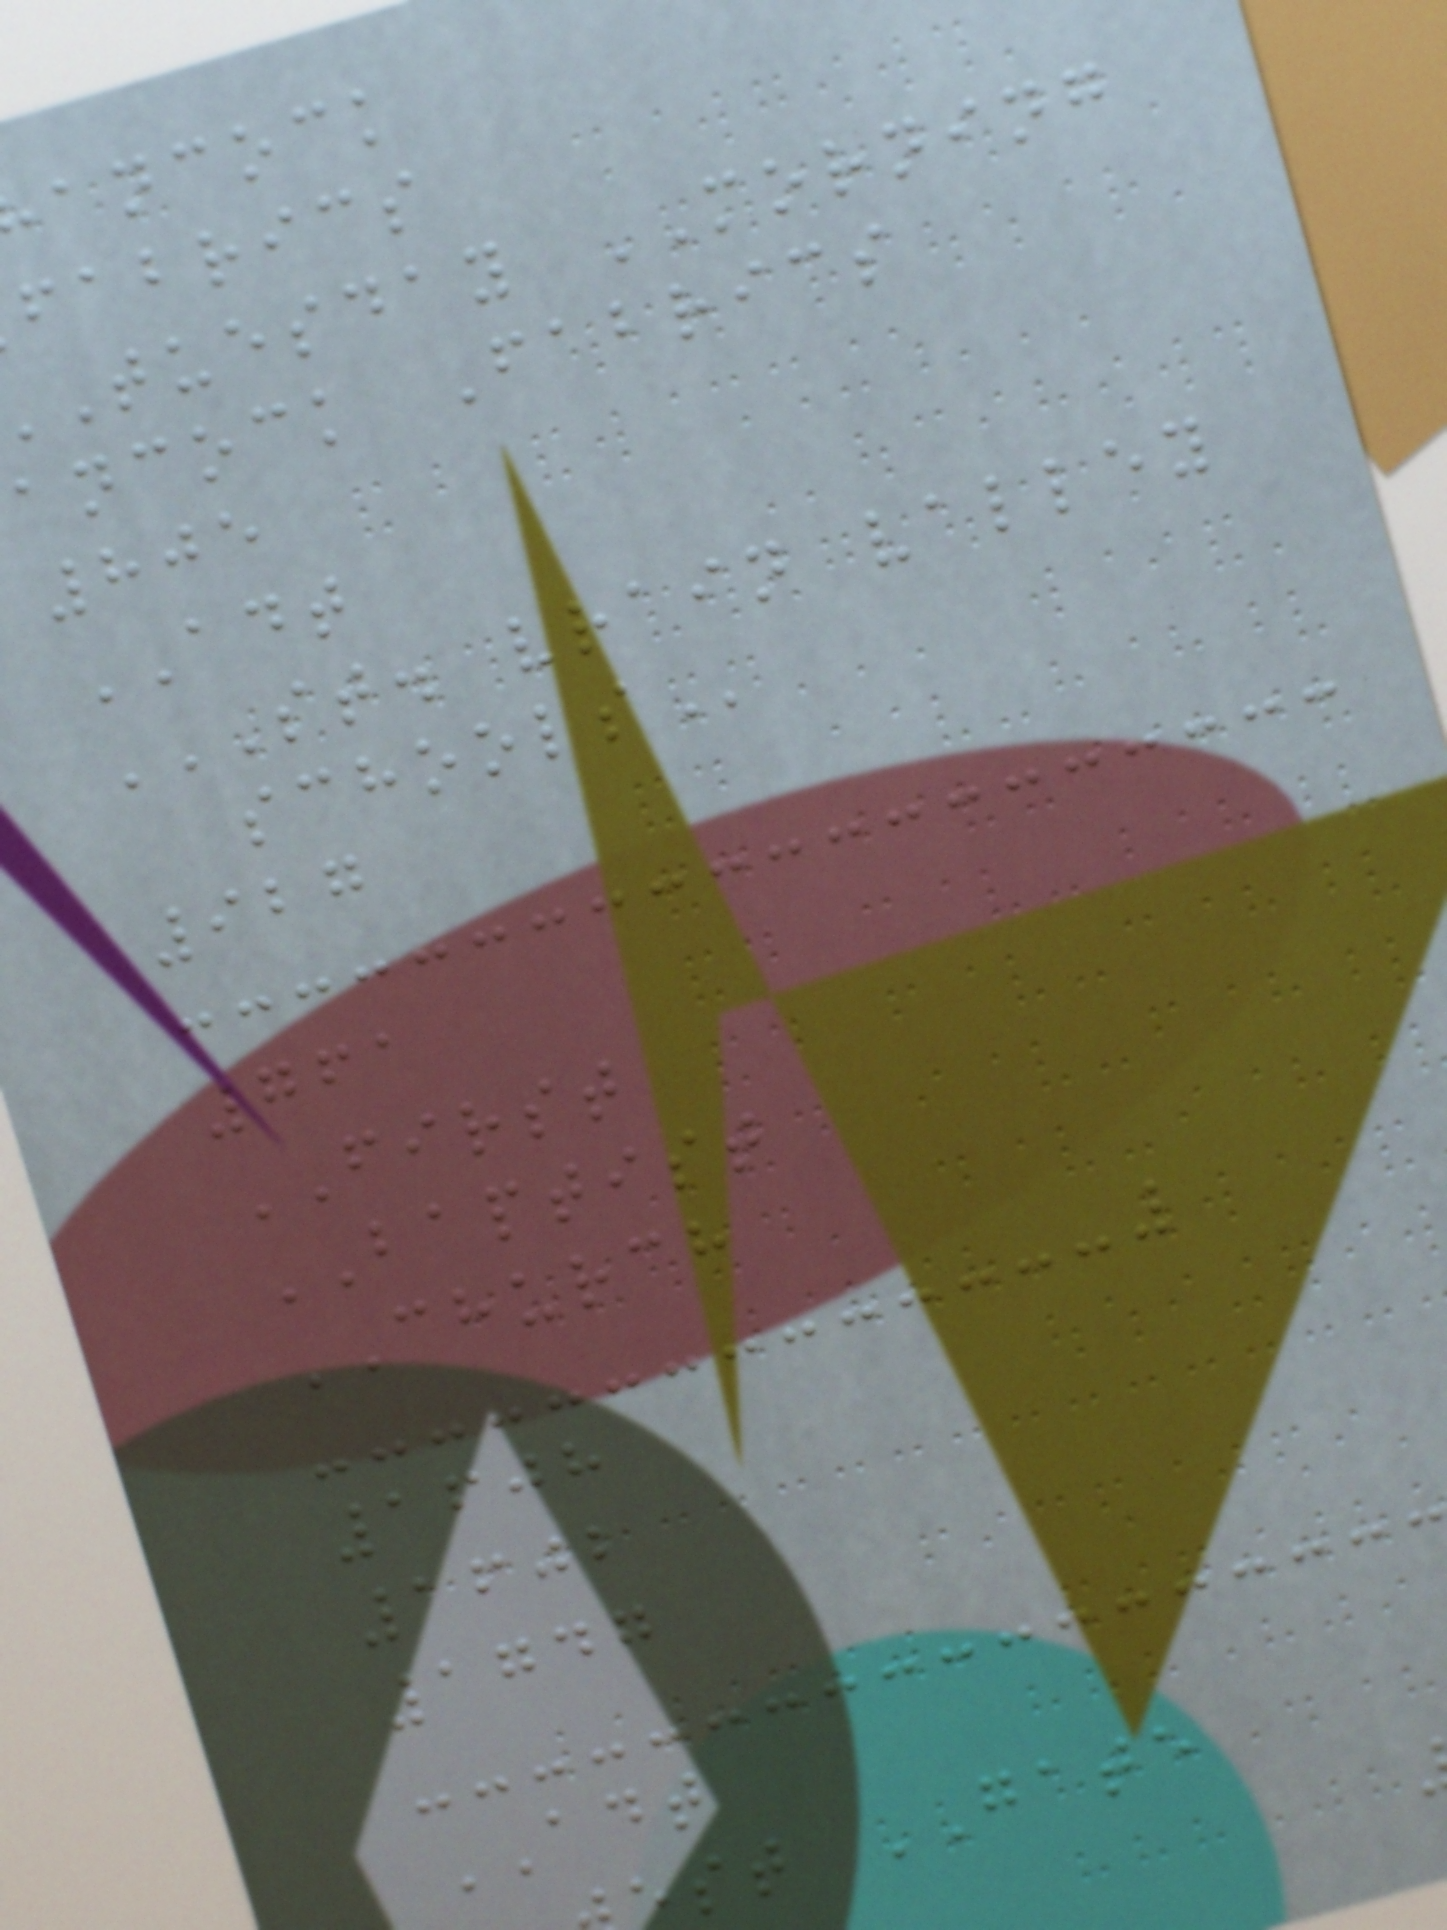ancock
fabrics
tuesday MORNING
ancock Fabrics
805
ADT
ST. VRAIN VALLEY
927
761
FIRST
BAPTIST
CHURCH
1608
1602
1747
ADT
st GATE
